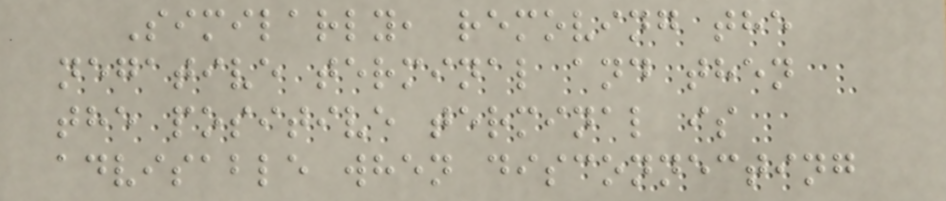Similarly, removing the
negative terminal and then
the positive terminal is
advisable when disconnecting
